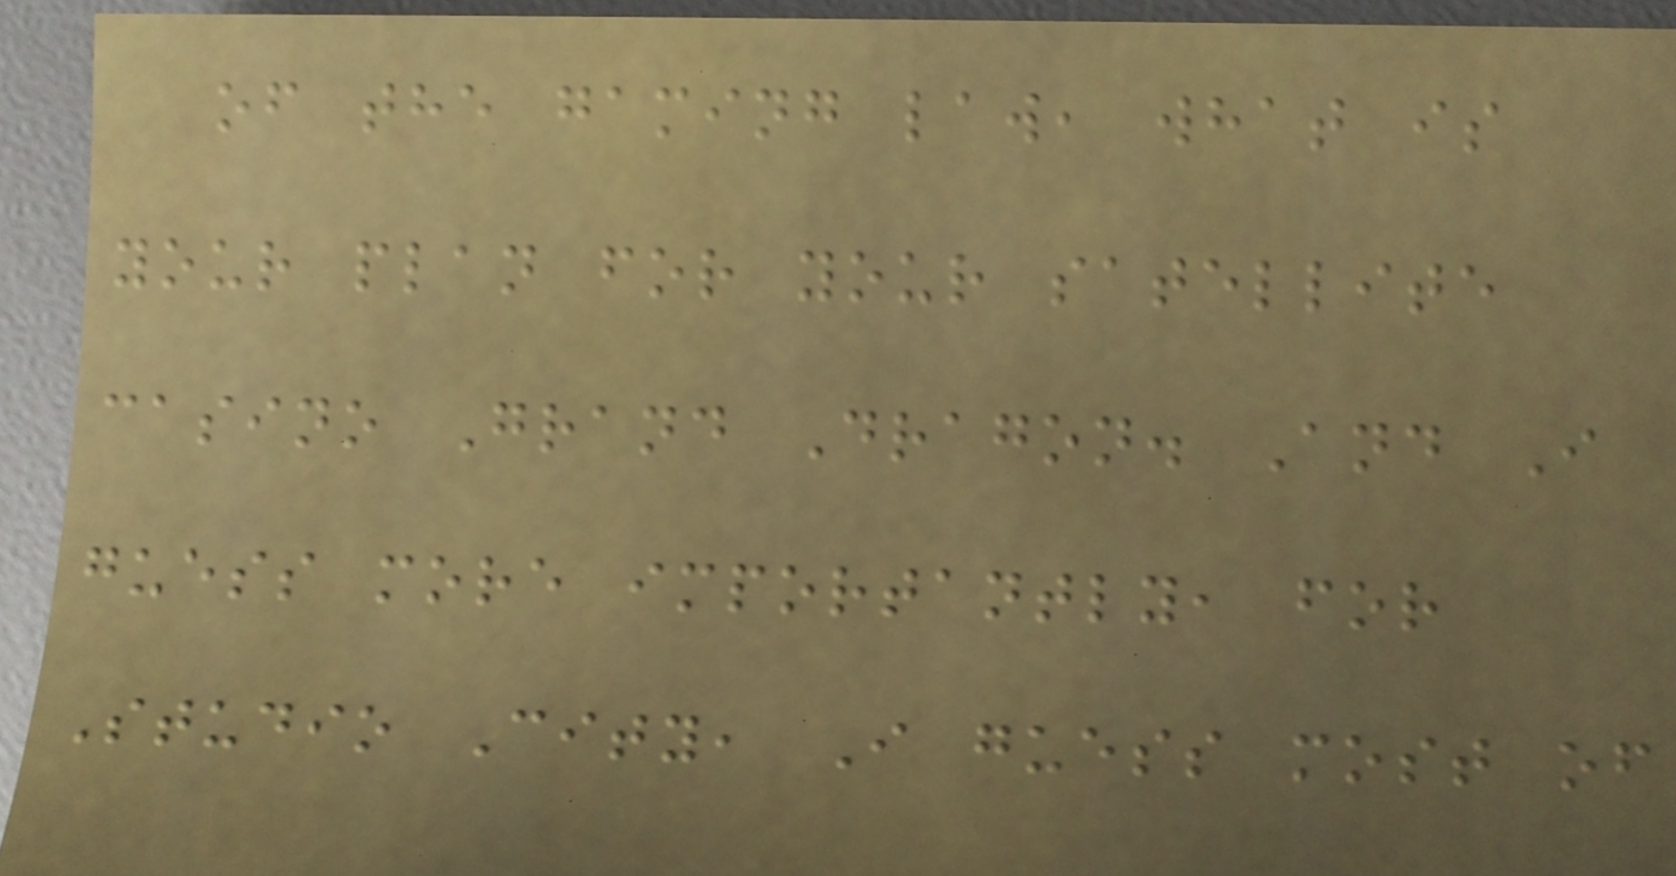of the gaming law, what is
your plan for your satellite
casino Grand Dragon. And I
guess more importantly, for
Studio City, I guess most of
